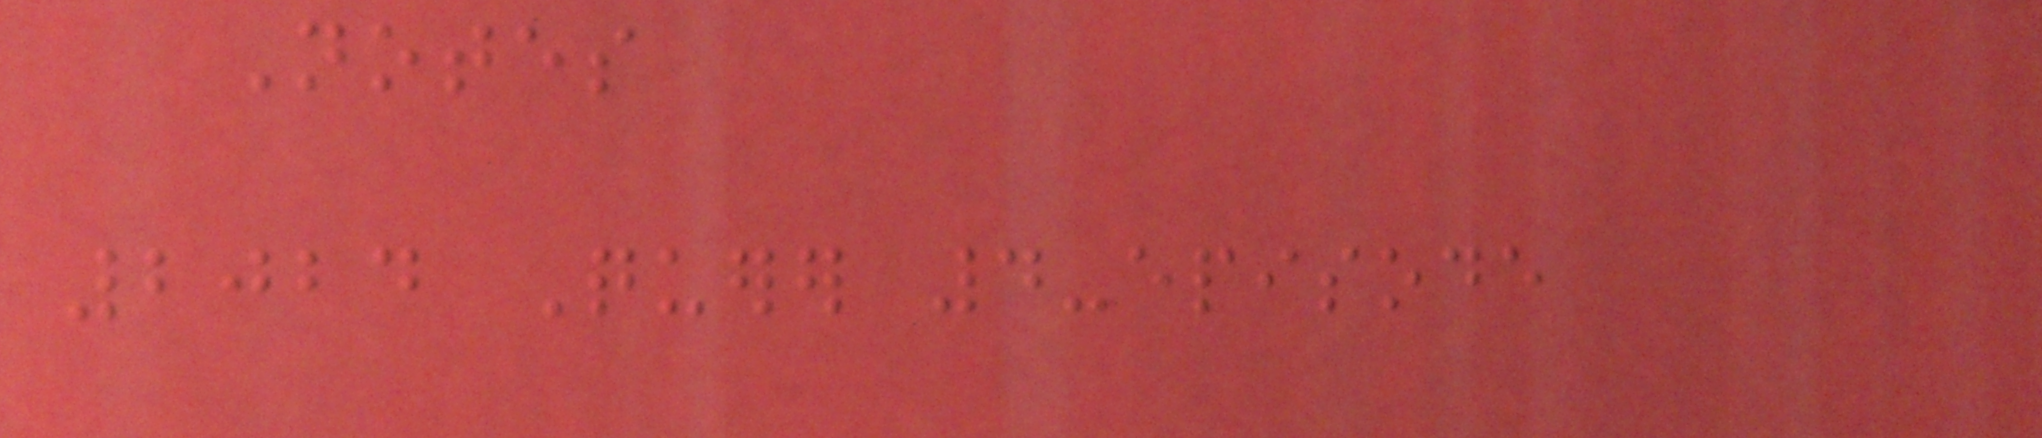Notes
2024 Querer 4-episode
